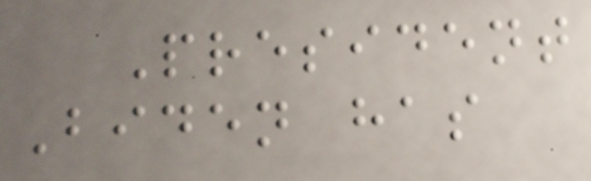President
Biden has
